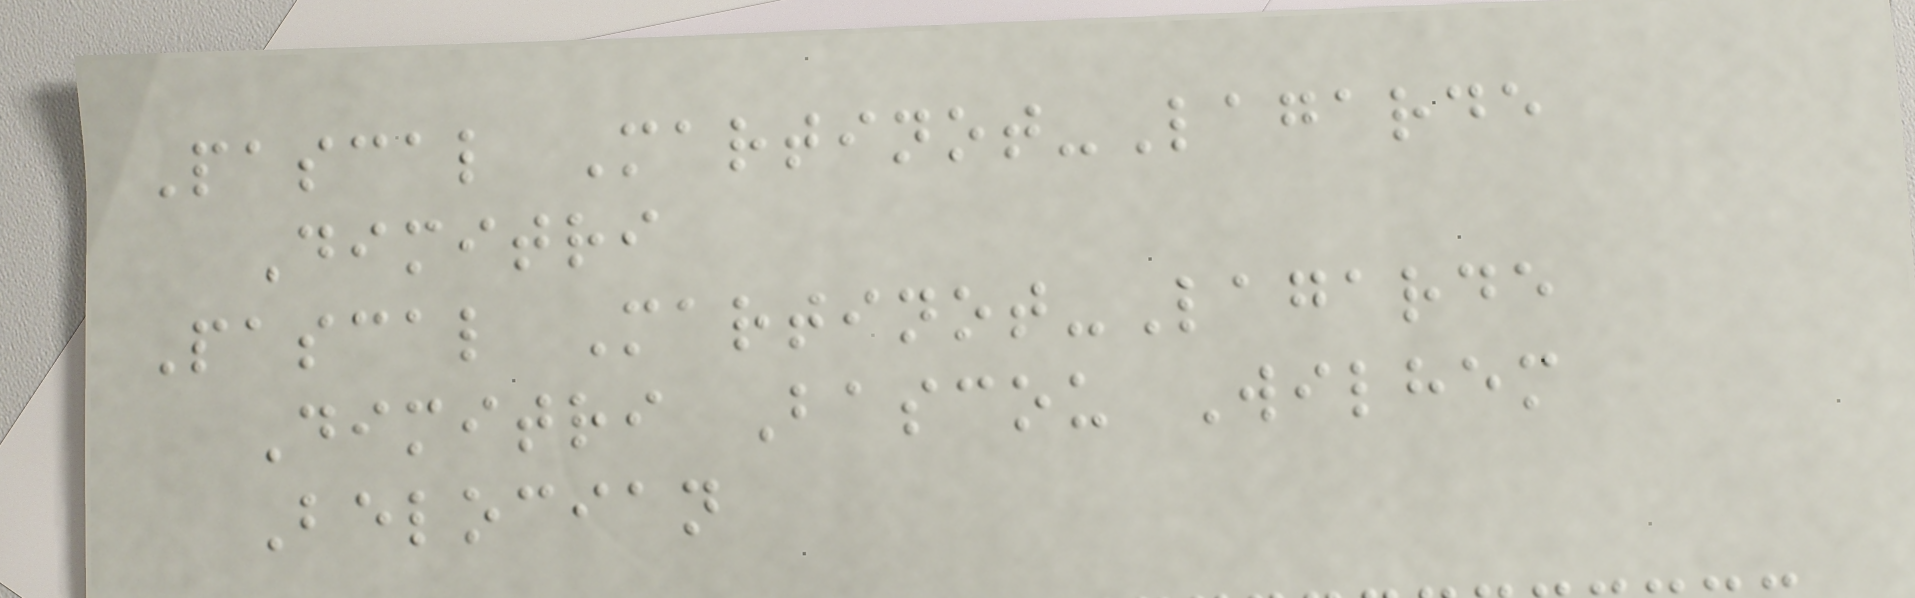Pascal Martinot-Lagarde
Dimitri
Pascal Martinot-Lagarde
Dimitri Bascou Wilhem
Belocian
